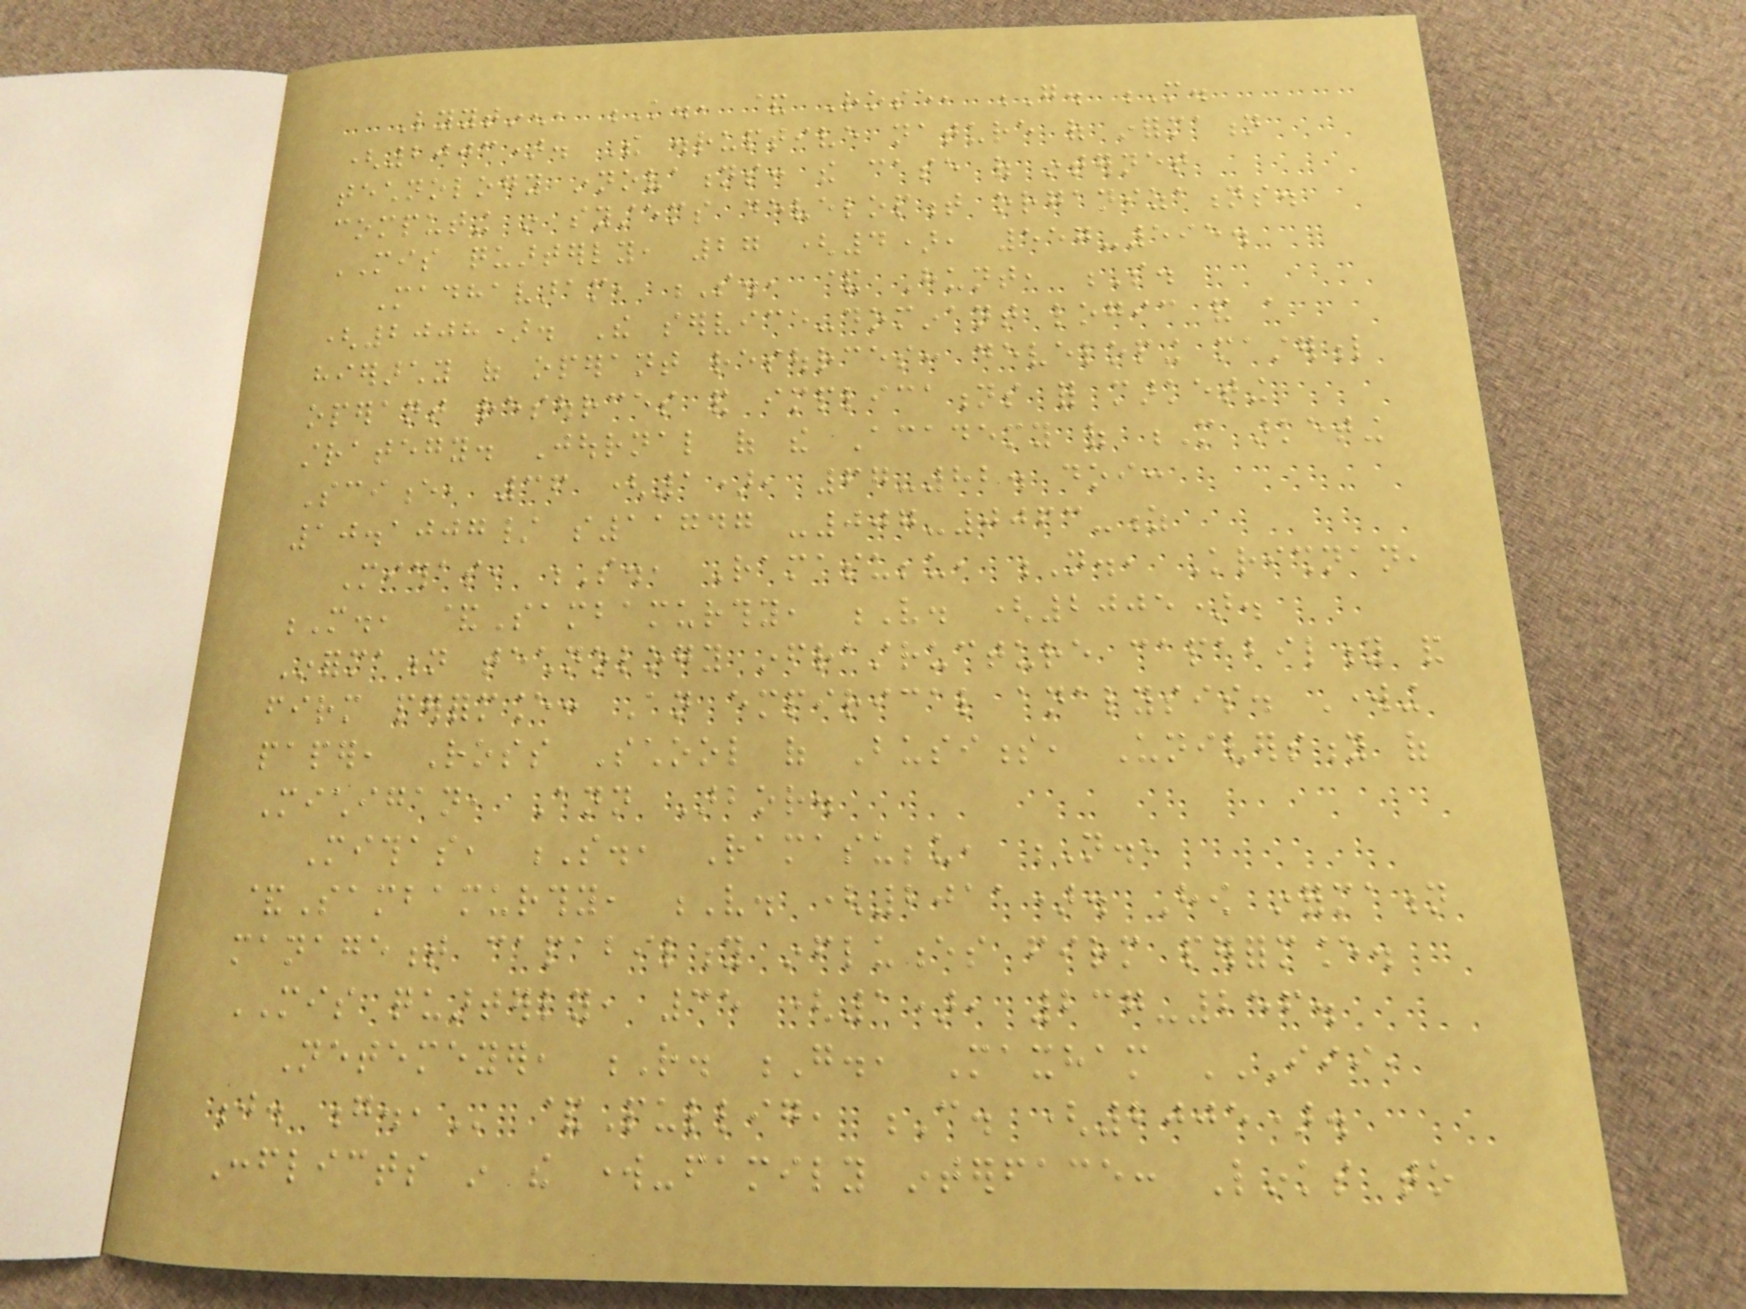Lyytinen, K., & Rose, G. M.
(2003). The disruptive nature of information
technology innovations: the case of internet
computing in systems development organizations.
MIS quarterly, 27 (4), 557-595.
Madhavaram, S., & Hunt, S.
(2008). The service-dominant logic and a
hierarchy of operant resources: developing masterful
operant resources and implications for marketing
strategy. Journal of the Academy of M arketing
Science, 36 (1), 67-82. doi:
10.1007/ s11747 -007-0063-z
Mithas, S., Ramasubbu, N., Krishnan,
M., &Sambamurthy, V. (2005).
Information technology infrastructure capability and
firm performance: An empirical analysis. Working
paper, Ross School of Business, University of
Michigan, Ann Arbor.
Mithas, S., Ramasubbu, N.,
&Sambamurthy, V. (2011). How information
management capability influences firm performance.
MIS quarterly, 35 (1), 237-256.
Netemeyer, R. G., Maxham III,
J. G., &Pullig, C. (2005).
Conflicts in the work-family interface: Links to
